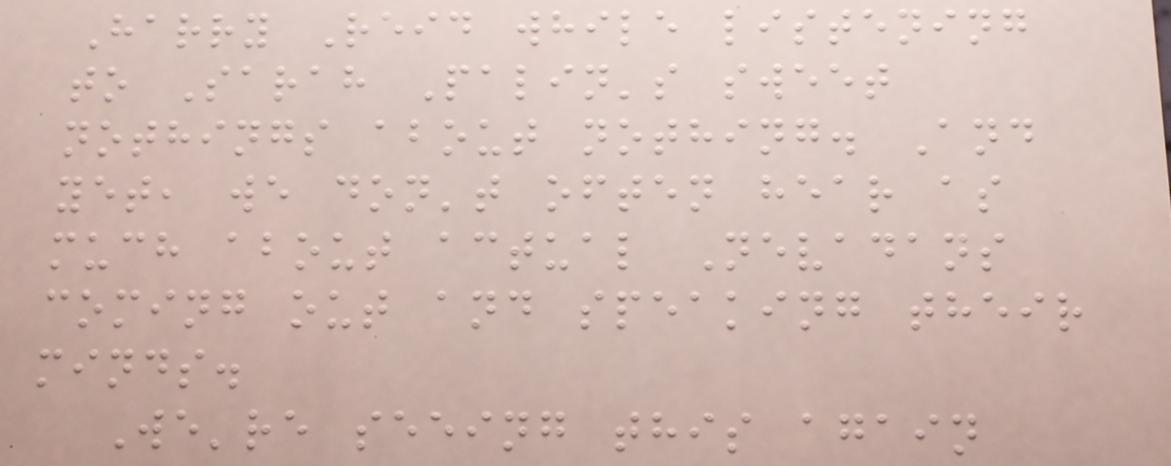Harry Reid while listening
to Sarah Palin's sweet
nothings about nothing. And
yet, we don't often hear as
much about actual Nevadans
coming out and speaking their
minds.
We're seeing this again
